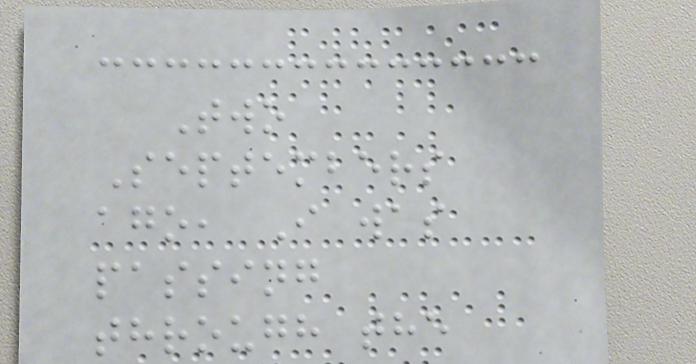Two
Septembers
ago, I was
passing
through the
